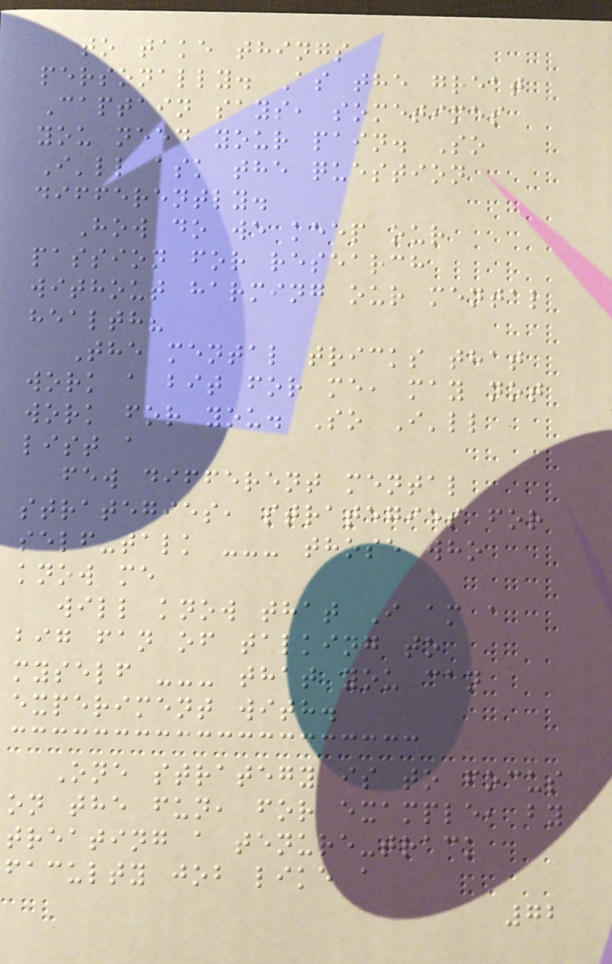to take things
personally. As the great
Captain says, sometimes
you need your pain. So
I'll ask the question
differently.
How do we keep our
passion for research
without harming our mental
health?
The mental tricks that
work a bit for me, may not
work for you. So I'll
list a
few different mental
strategies, strategies for
self-talk --- those who
know me
will know that I am a
big fan of talking to
myself --- that you can
experiment with.
One strategy is to focus
on the fun, for example, by
treating a tenure-track
faculty job like a
72
